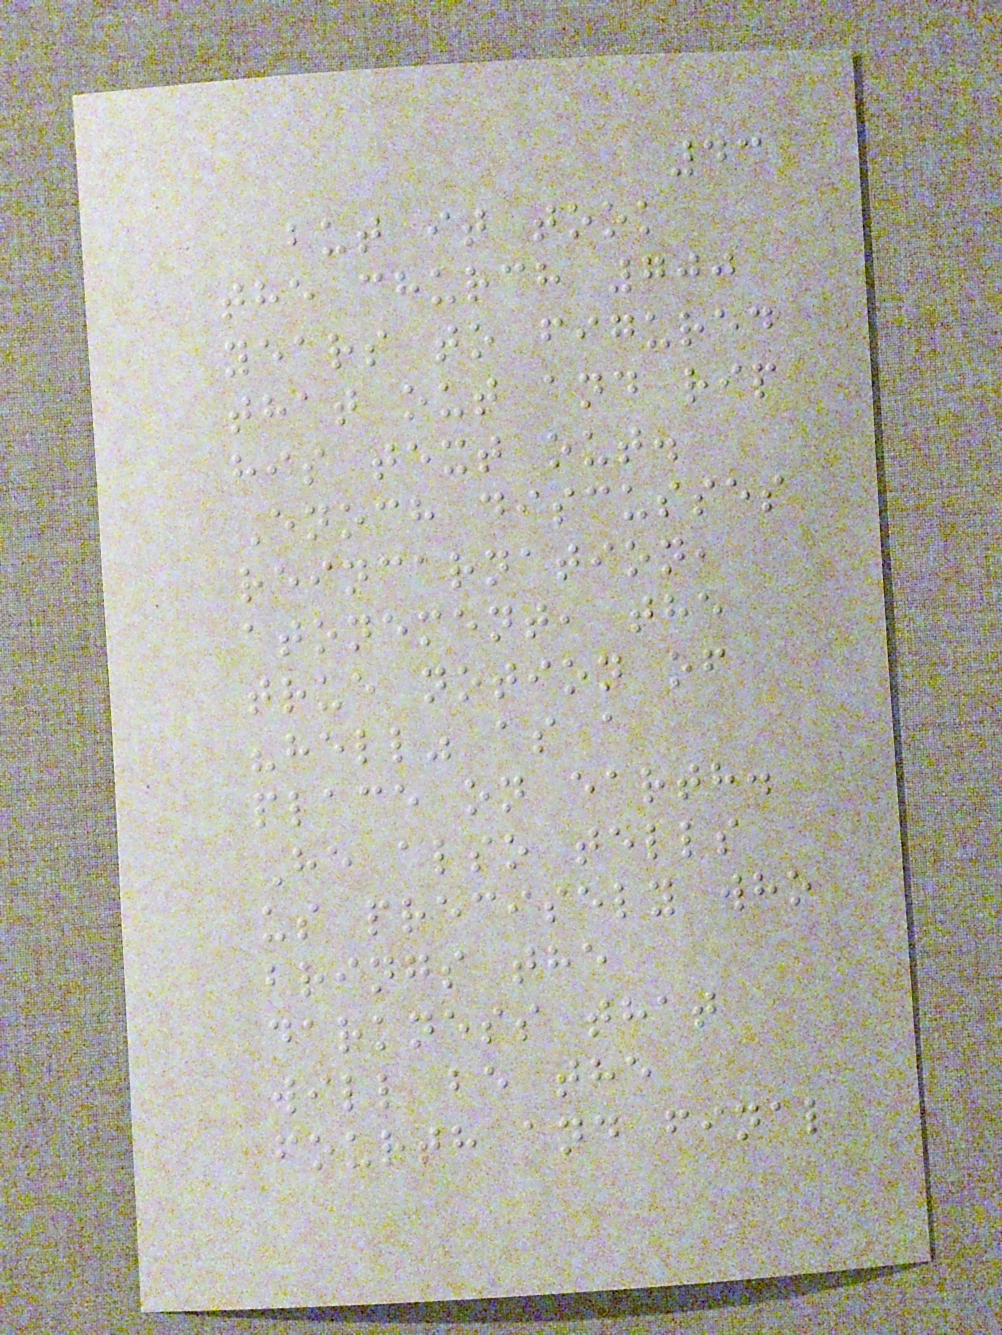43
but it took
the church 700
years to figured
that out and rip
his text out.
Enoch discusses
reincarnation,
atonement, the
true notion of
"hell" as a
place on earth.
He also tells
us precisely who
brings the
darkness that
will be the
fourth and final
